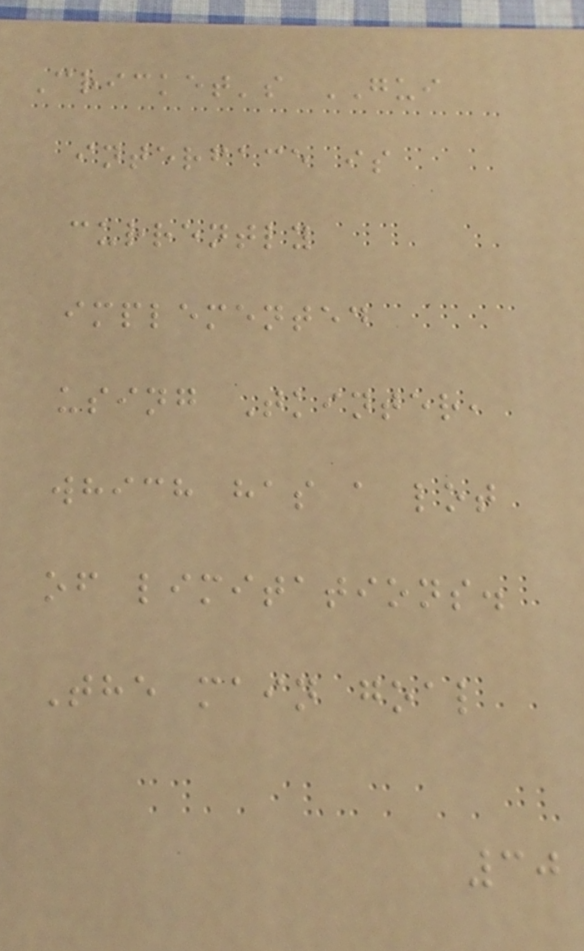Cricket's GUI
interface is
currently
implemented
using Tkinter,
which has a lot
of limitations.
The main goal
30
